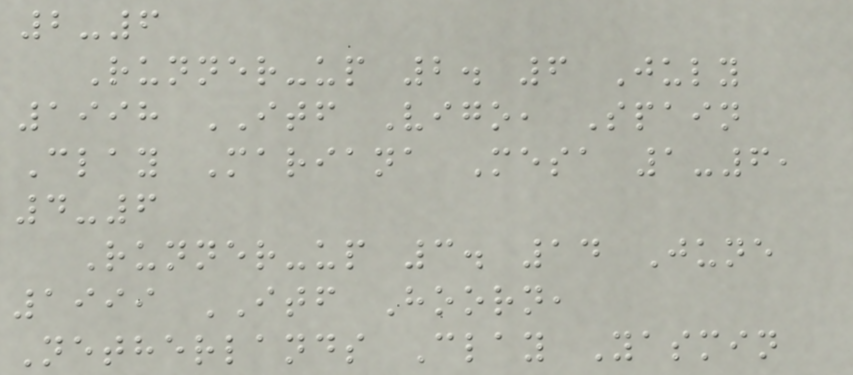2-6
Runner-up 2. 6 July
1998 ITF Vigo, Spain
Clay Mariana Mesa 1-6,
4-6
Runner-up 3. 14 June
1999 ITF Hoorn,
Netherlands Clay Yasmin
